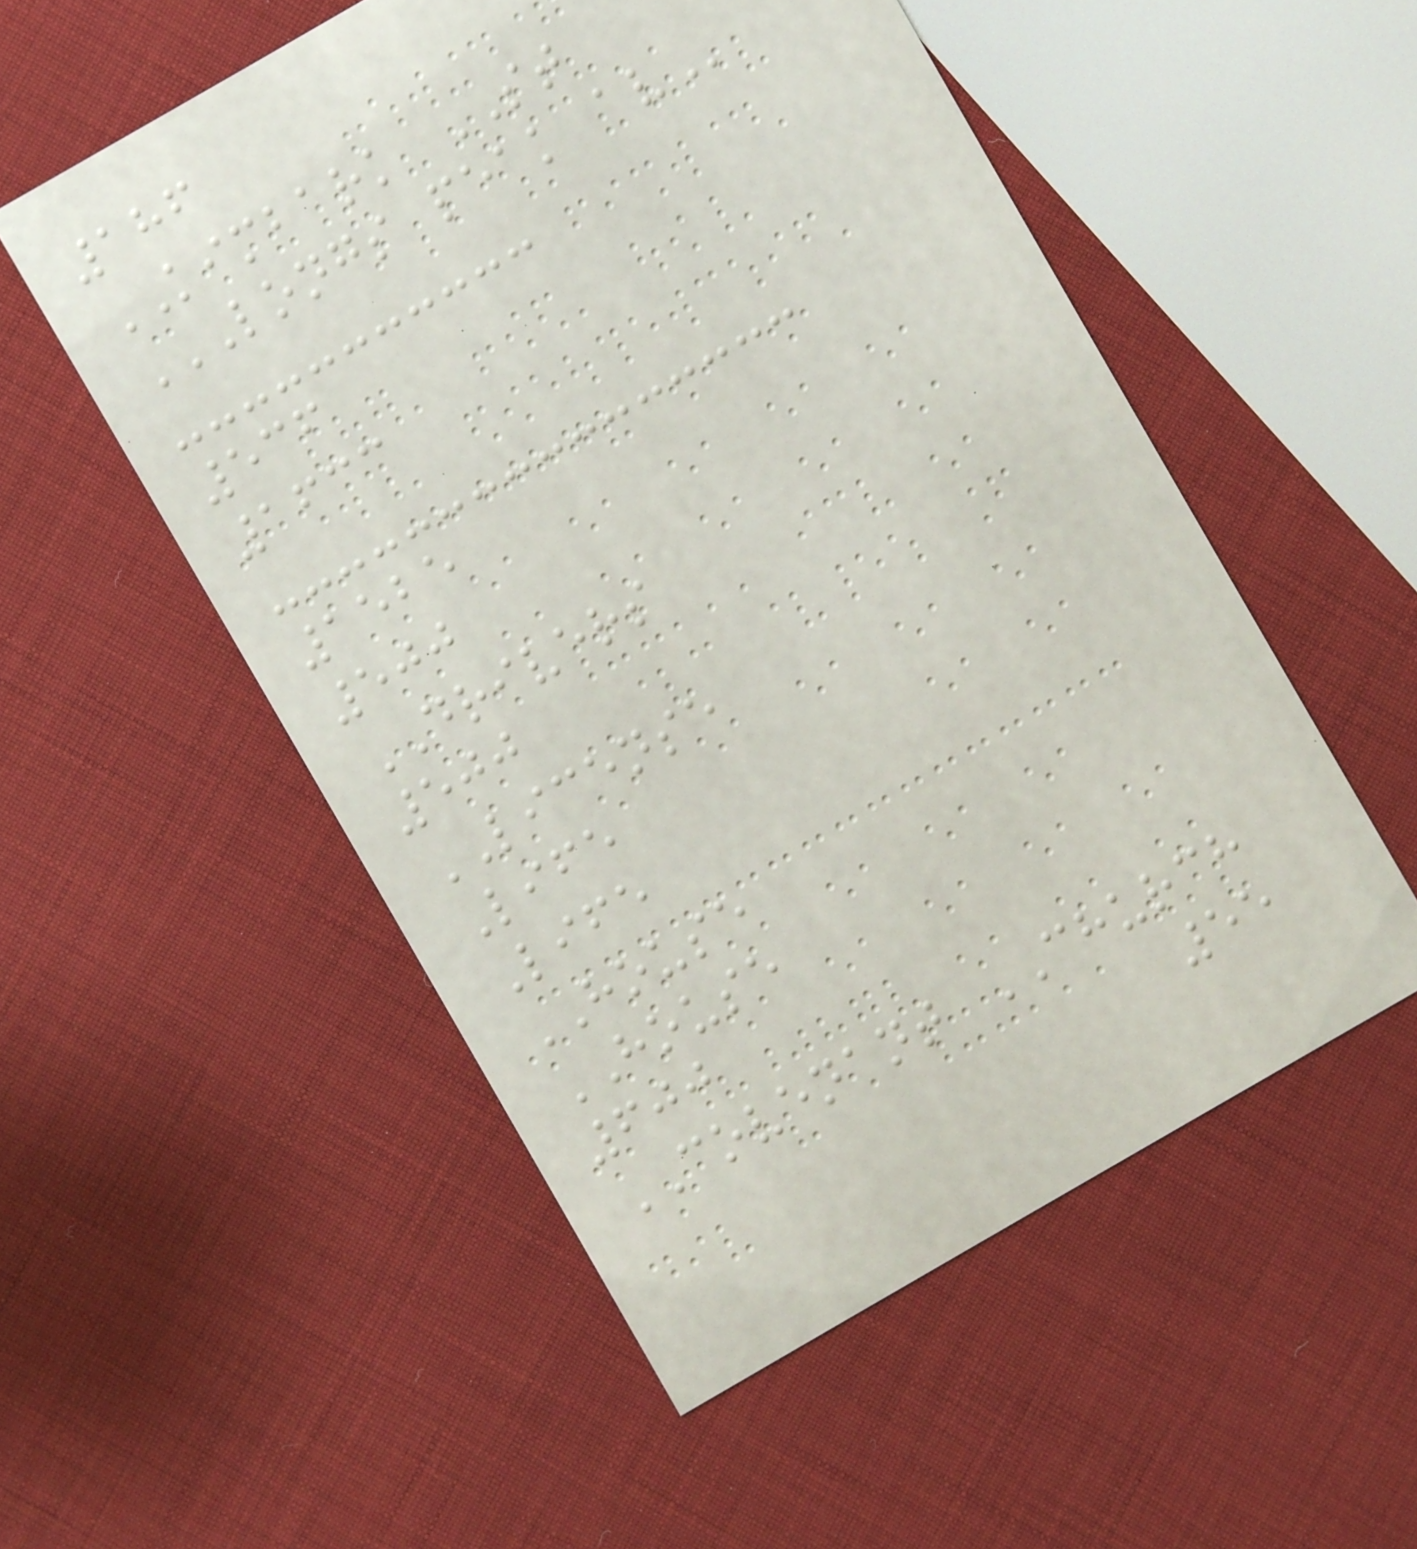186
KIMBARK ST
LONGS PEAK AV
536
1633
1525
500
DRIVERS
500
LICENSE
Life
Life
HOUSE
HOUSE
600
COVENANT CHURCH
55
